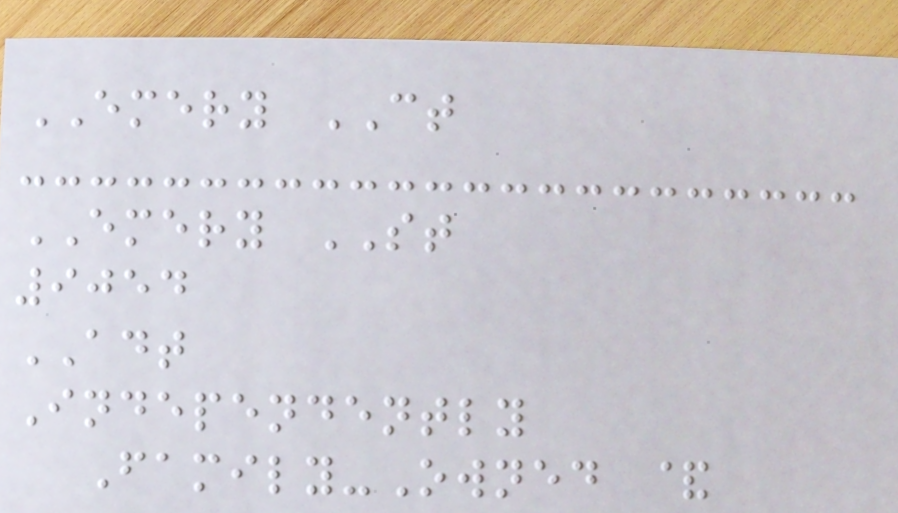EMERY CT
EMERY ST
9054
ADT
Independently
Family-Owned &
